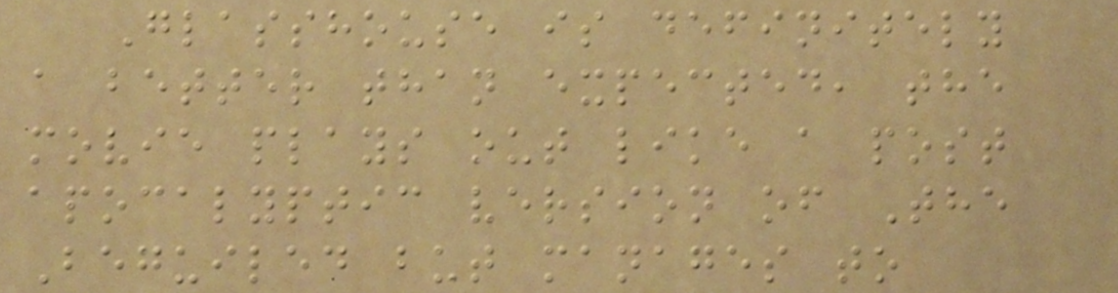Glasshouse is definitely
a better than expected, the
movie plays out like a post
apocalyptic version of The
Beguiled but manages to
